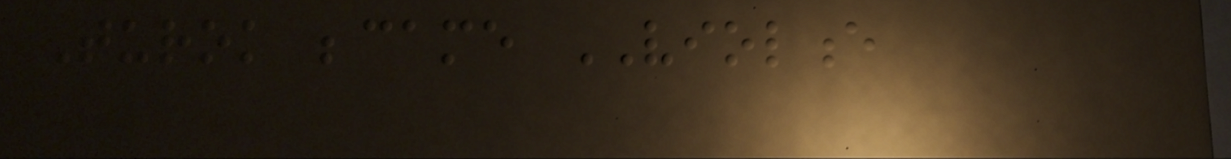Turok became VIOLENCE
